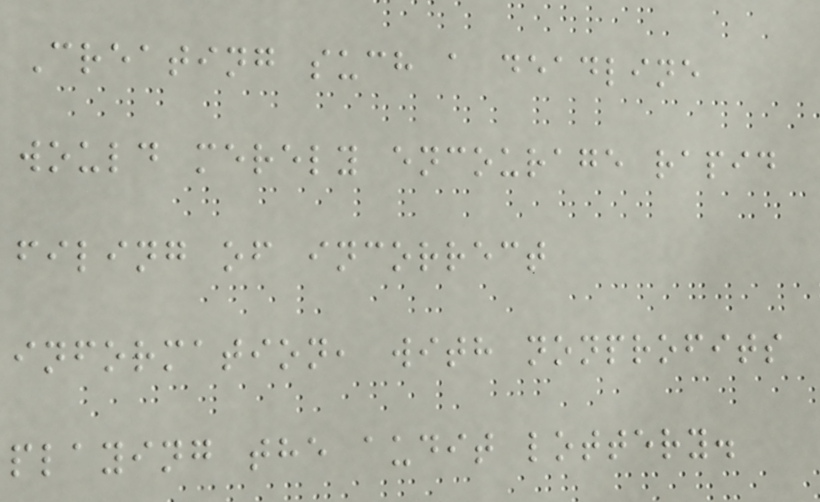Creating such a deadline
would merely encourage rapid
filing of incorrect
information, with nonprofits
playing the audit lottery.
